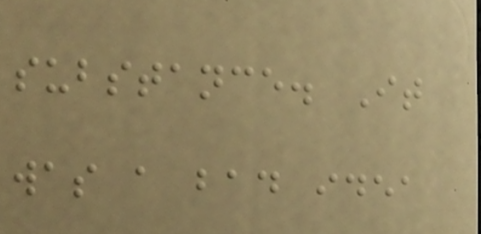substance. It
was a bad idea
